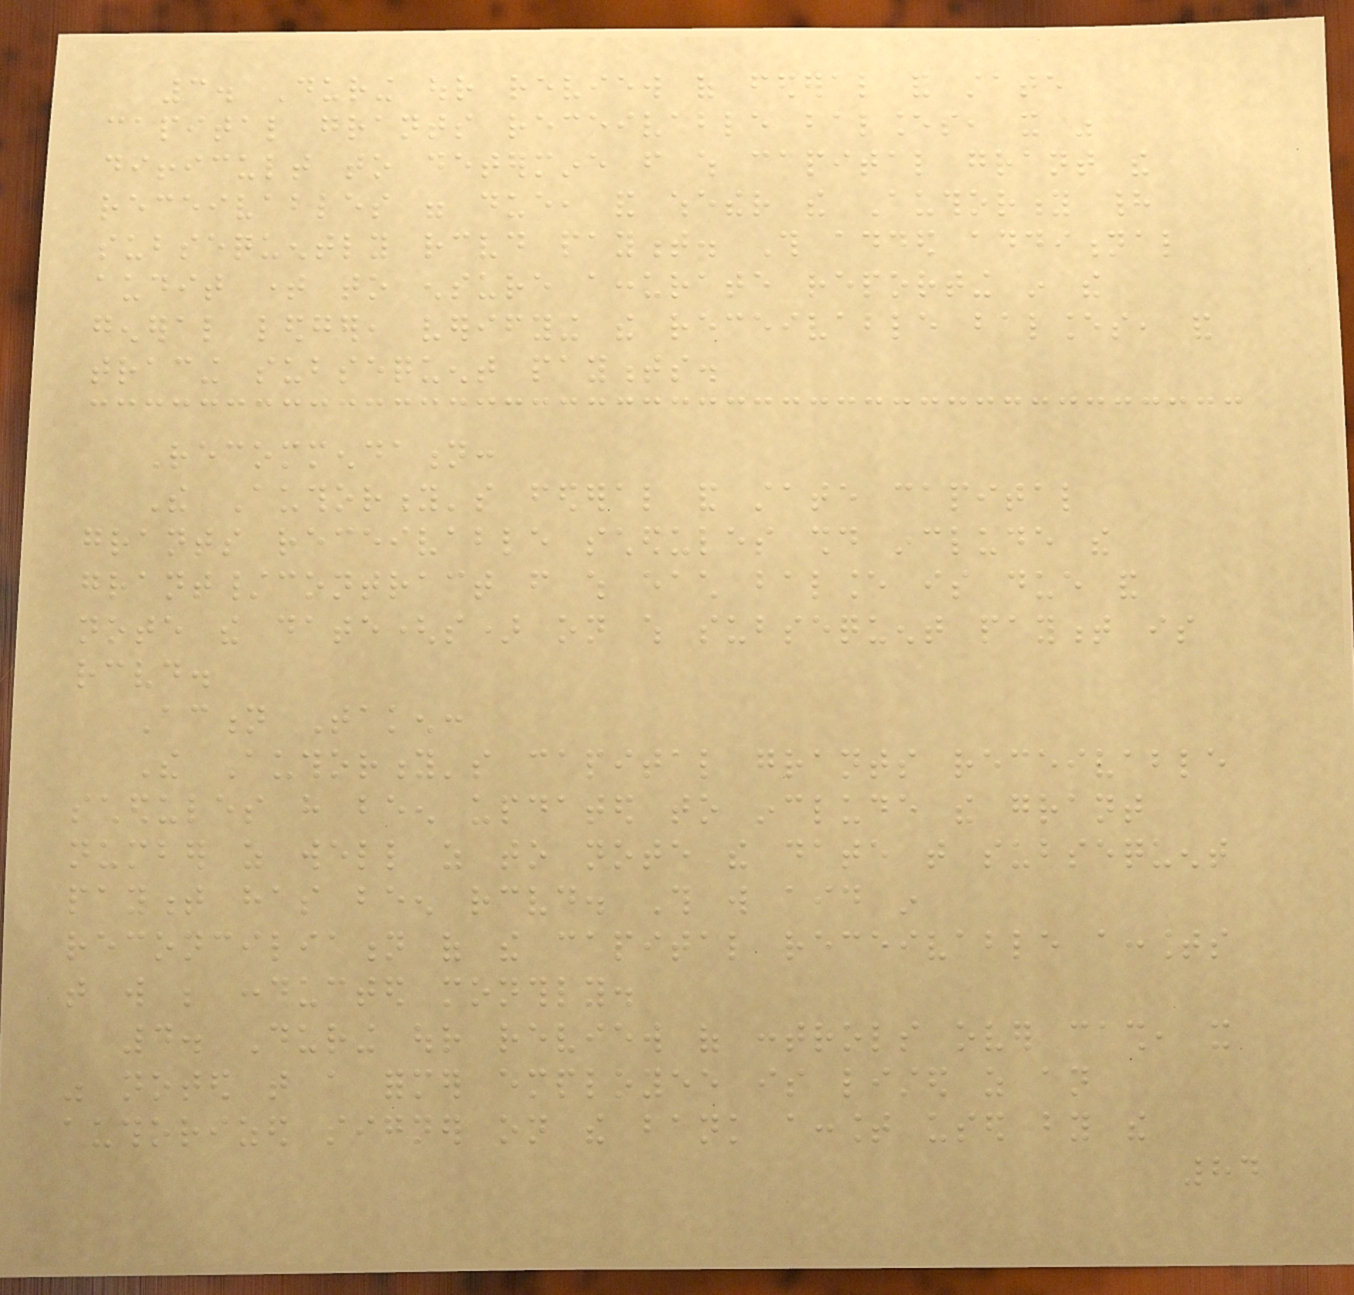3. During our review of federal and state
capital grants receivable balances, it was
difficult to determine from which capital grant the
receivables were due, and whether the Authority had
subsequently received payment. This added additional
audit time to ensure accurate reporting in the
general ledger, verifying the receivable balances, and
tracing subsequent payments.
Recommendation:
The Authority's federal and state capital
grants receivable schedules should include the
grant/contract from which each balance is due and
note the date(s) on which subsequent payment is
received.
Action Taken:
The Authority's capital grants receivable
schedules have been updated to include the grant
number as well as to note the date that subsequent
payment has been received. This will aid in
reconciliation of the capital receivable accounts
that will be conducted monthly.
4. During our review of controls over cash, it
was noted that a former employee is listed as an
authorized signer on the bank account used by the
84
